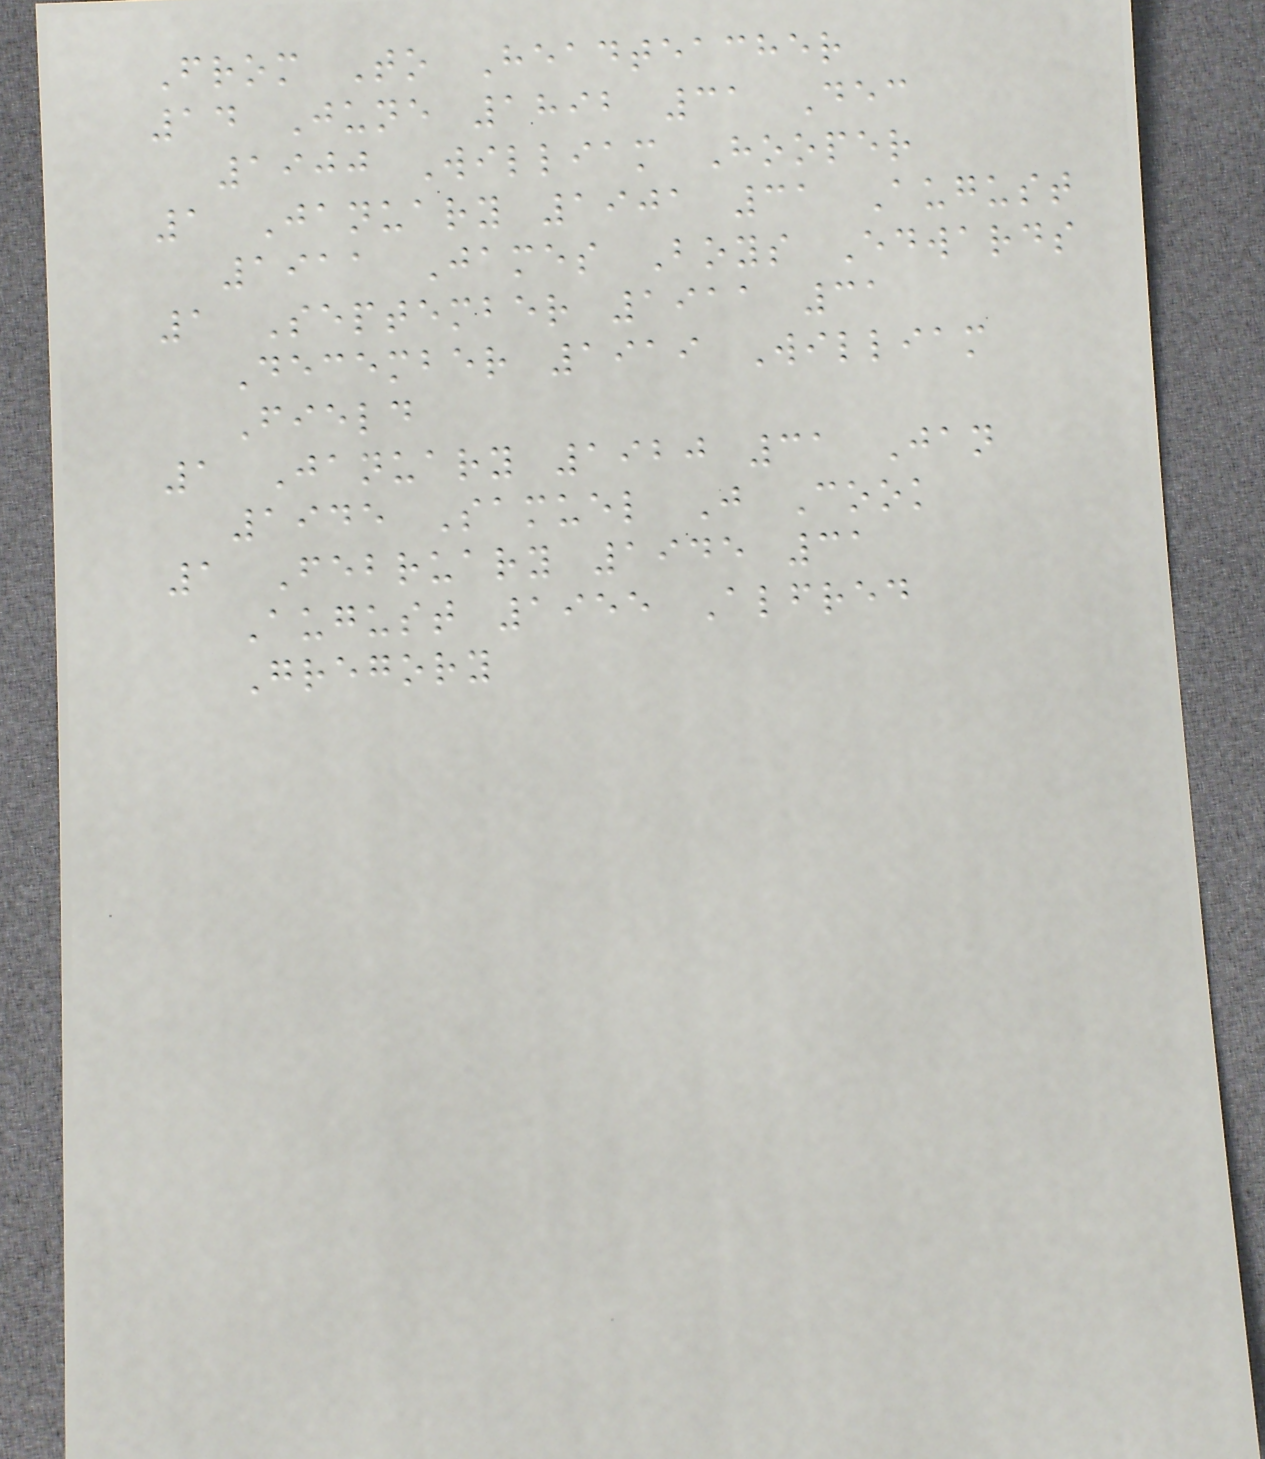From To Headteacher
14 June 1892 31 Dec
1900 William Hooper
1 January 1901 31 August
1911 James Boys Edwards
1 September 1911 31
December 1919 William
Field
1 January 1920 31 Jan
1945 Samuel J Cook
1 February 1945 31
August 1955 Alfred
Gregory
